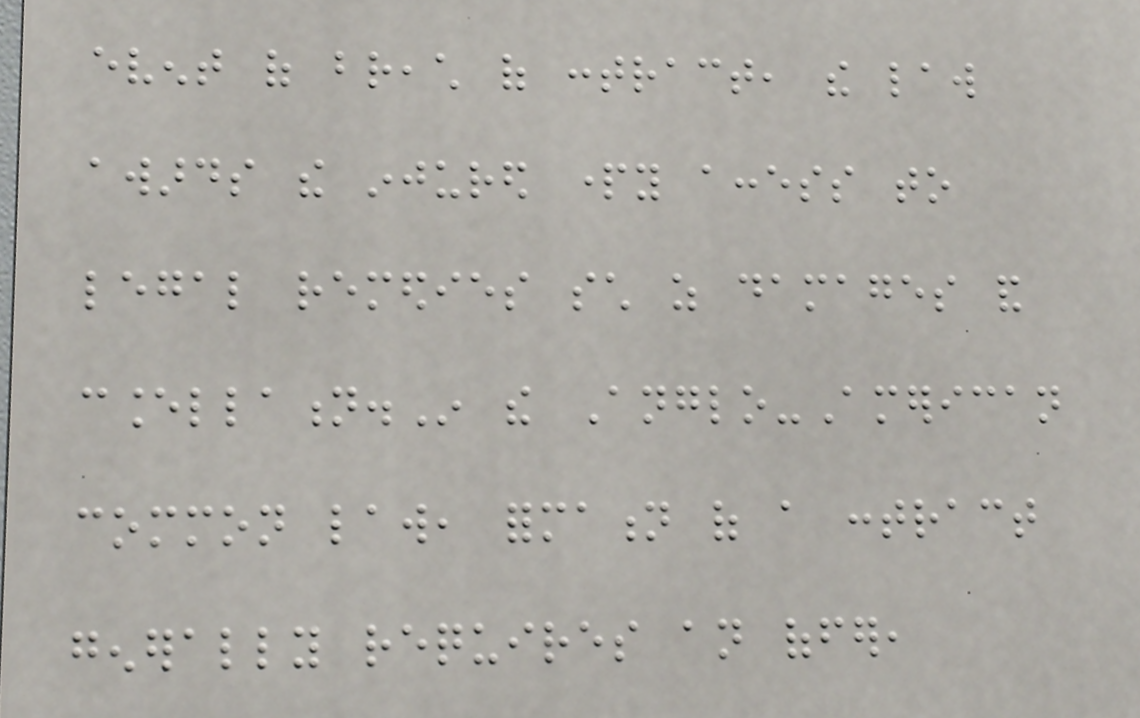event of breach of contract, the law
awards the injured party access to
legal remedies such as damages and
cancellation.In the Anglo-American
common law, formation of a contract
generally requires an offer,
